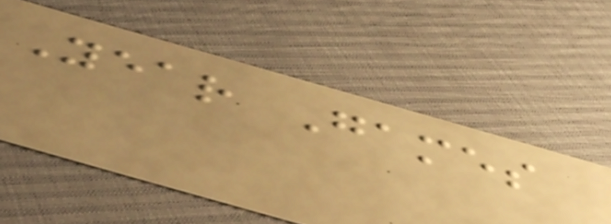Year Games
